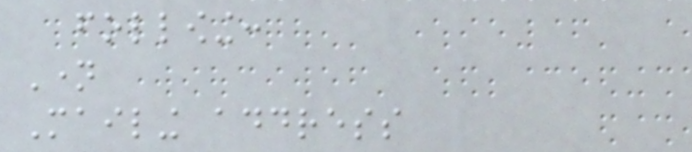following:
Name
Mailing address
